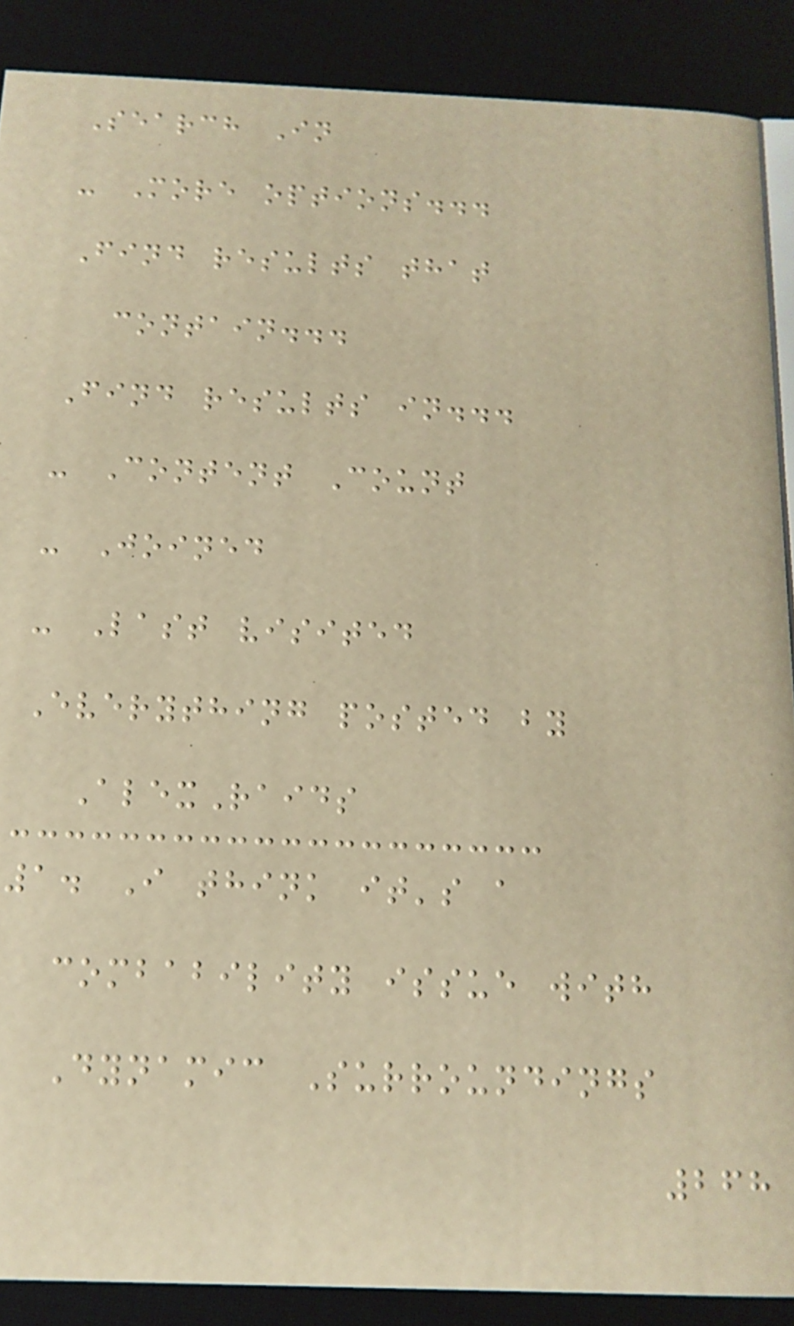Search In
- More options...
Find results that
contain...
Find results in...
- Content Count
- Joined
- Last visited
Everything posted by
AlexRaids
1. I think it's a
combability issue with
Dynamic Surroundings
268
